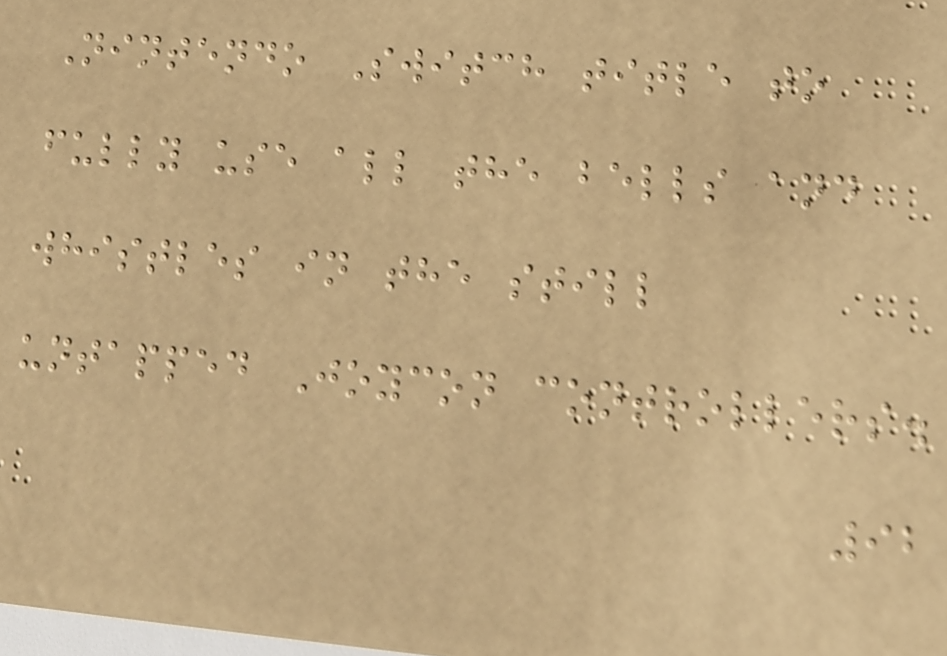Nintendo Switch title to
fully use all the bells and
whistles in the still
untapped Joycon controllers.
92
